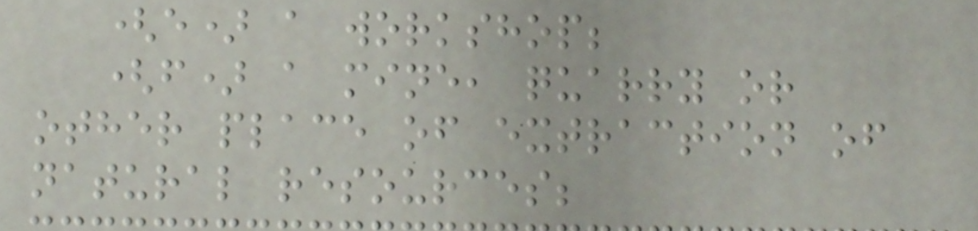(e) a workshop;
(f) a mine, quarry or
other place of extraction of
natural resources;
